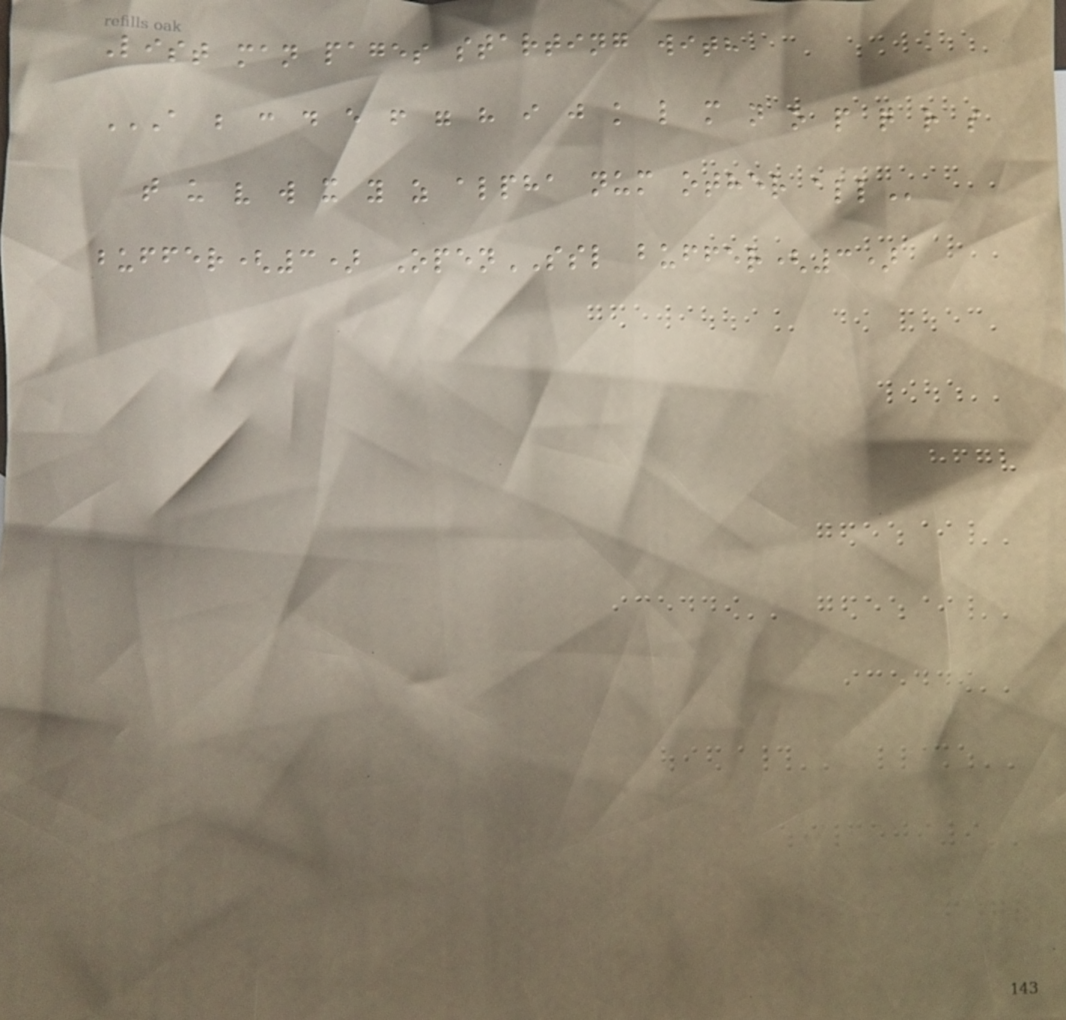List man pages starting with
A B C D E F G H I J K L M N O P Q R S
T U V W X Y Z ALPHA NUM OTHER ALL
buffer(3) OpenSSL buffer(3)
